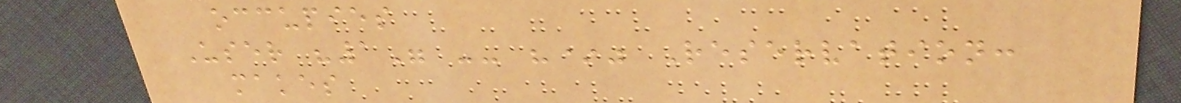occupies
User "1" -- "*" Reservation:
makes
